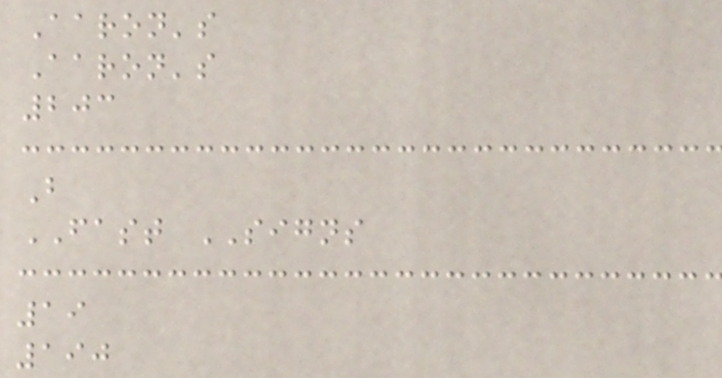Aaron's
Aaron's
203
B
FAST SIGNS
19
190
